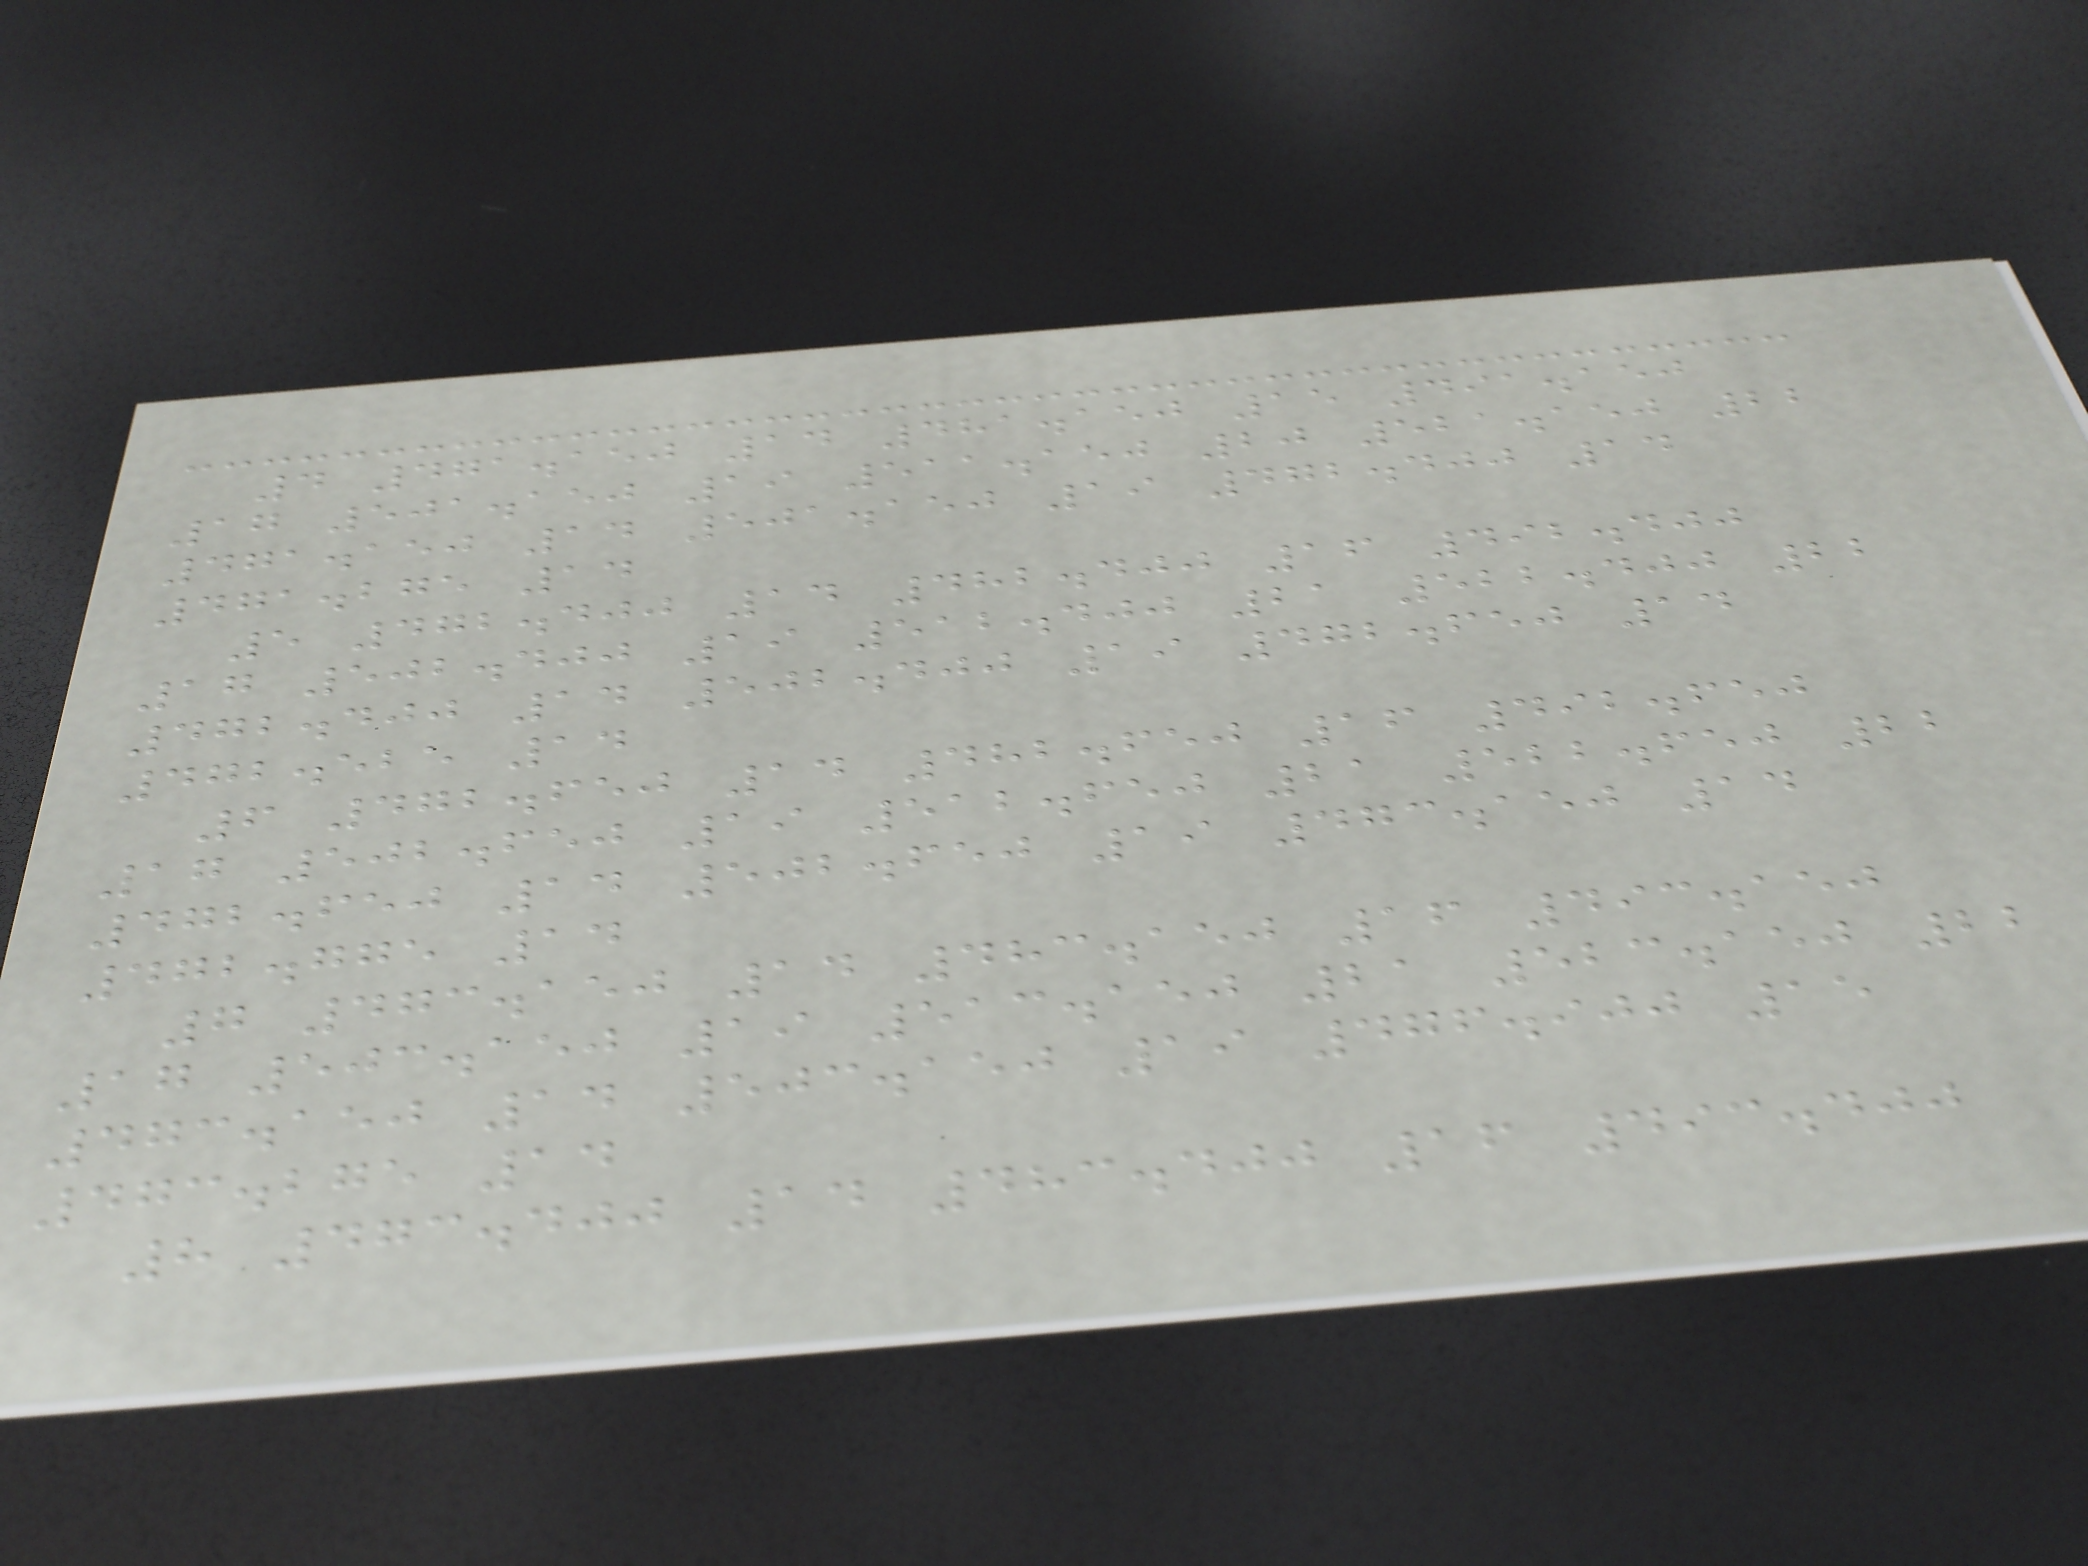4 471.150 14 481.150 15 491.150
17 501.150 19 511.150 20 521.150 22
471.150 14 501.150 19 472.400 14
471.275 14
5 472.400 14 482.400 16 492.400
17 502.400 19 512.400 21 522.400 22
472.400 14 502.400 19 472.650 14
472.525 14
6 472.650 14 482.650 16 492.650
17 502.650 19 512.650 21 522.650 22
472.650 14 502.650 19 473.150 14
472.775 14
7 473.150 14 483.150 16 493.150
17 503.150 19 513.150 21 523.150 22
473.150 14 503.150 19 476.900 15
473.275 14
8 473.400 14 483.400 16 493.400
